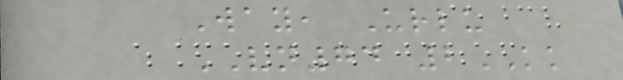Way, Urlu
VN74 2KK
